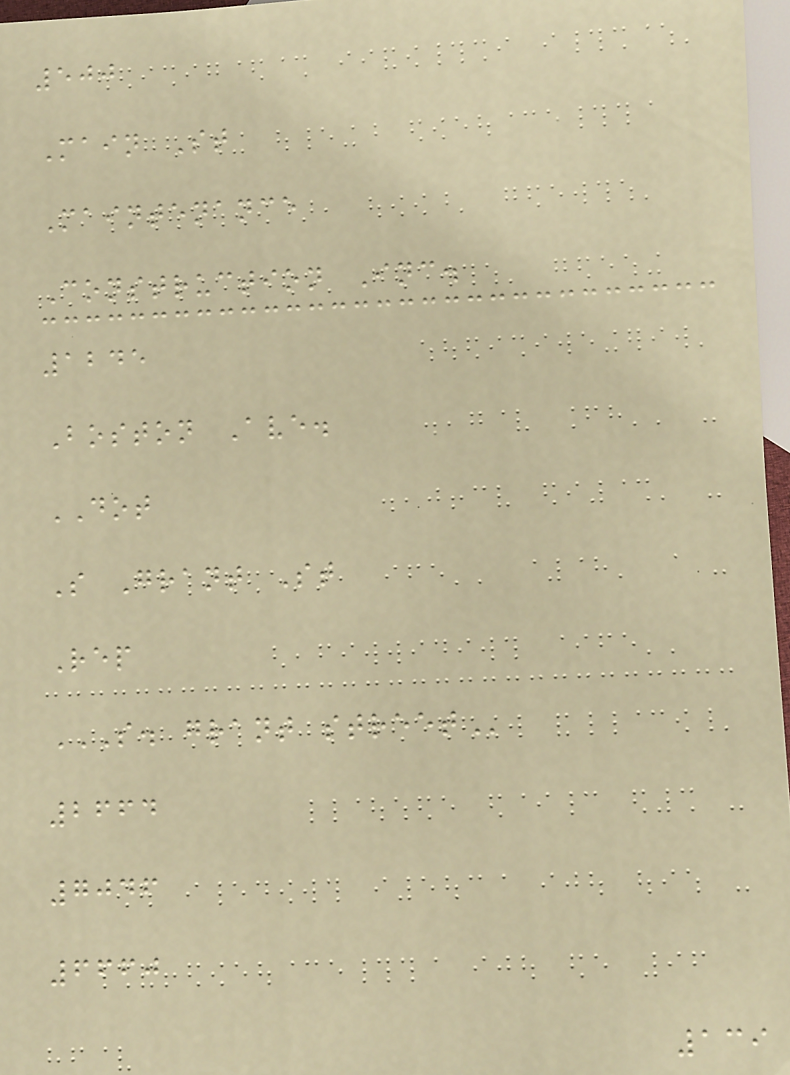500
Main St
Maintenance
Construction Inc.
1245
Boston Ave.
DOT
S Grant St
Rep
S. GRANT STREET
2664
7046
6660
139
